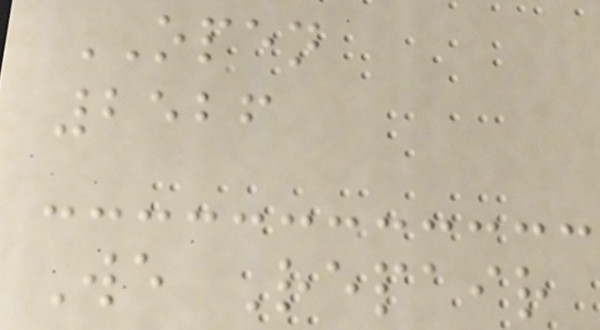OPEN
2526
We Repair
